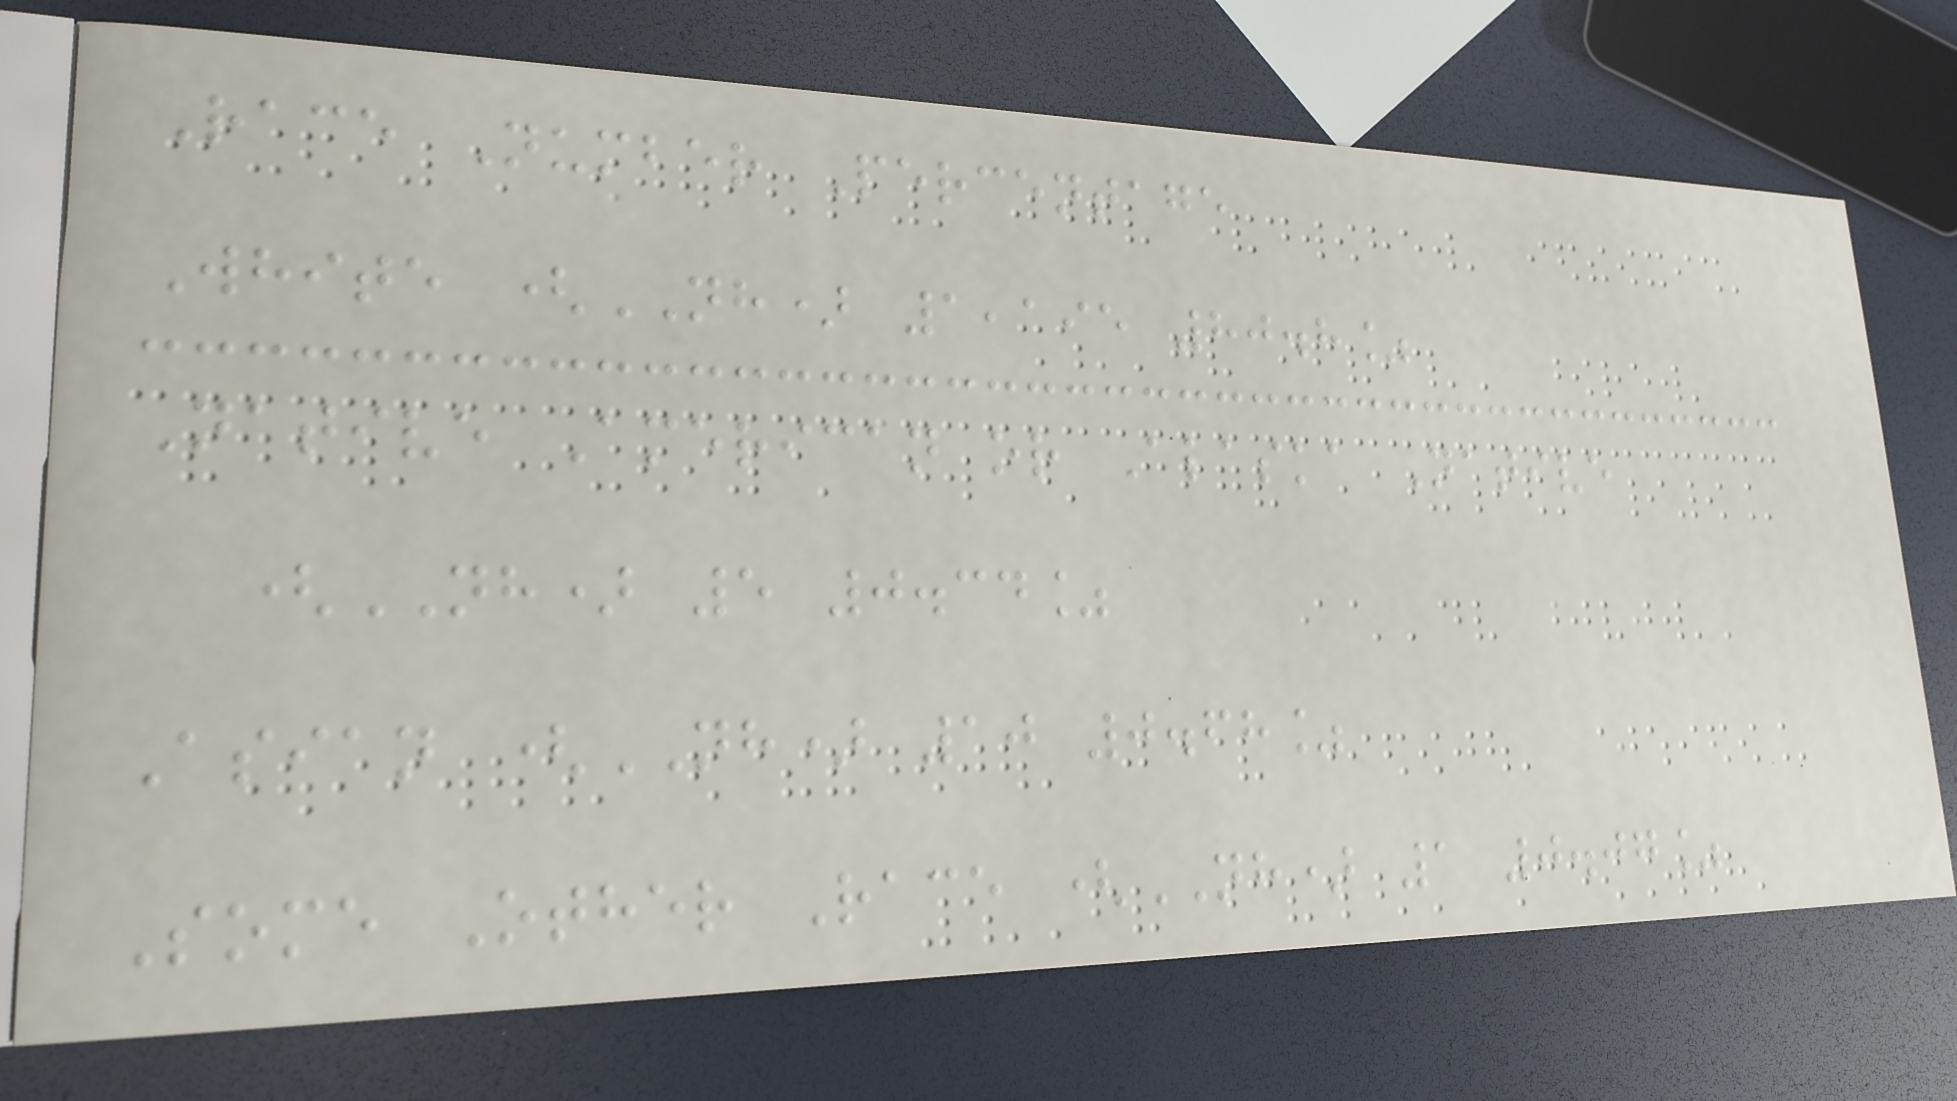Race Number Percentage
White (NH) 1,195 80.8%
Native American or Alaska Native
(NH) 5 0.34%
Asian (NH) 10 0.68%
Some Other Race (NH) 1 0.07%
